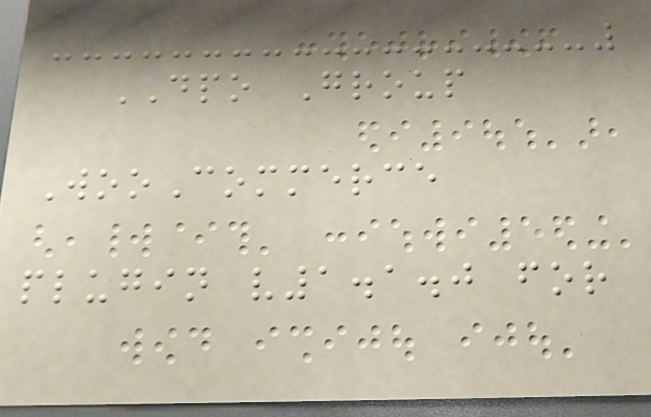DPO Group
WooCommerce
plugin v1.1.0 for
